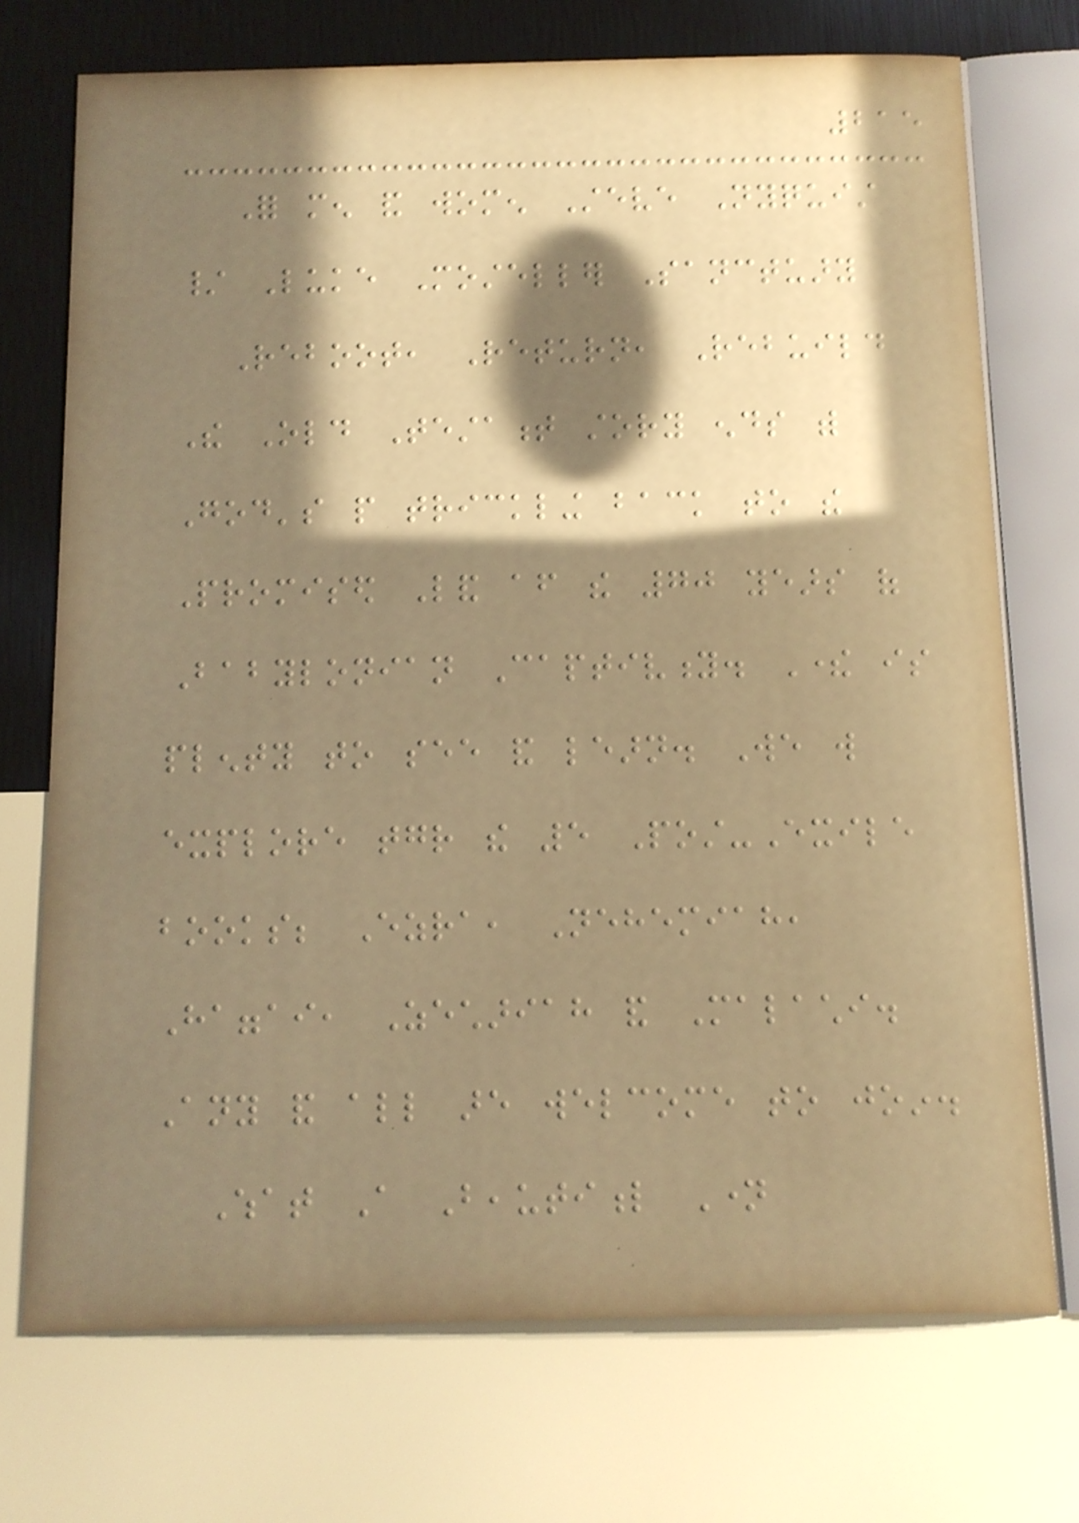215
For men and women Steve Nyquist
/ Luke Mosteller Sanctuary
Reboot, Return, Rebuild
The Old Testament story ends with
God's people trickling back to the
Promised Land after the 70 years of
Babylonian Captivity. There is
plenty to see and learn. We will
explore together the 5 Post-Exile
books; Ezra, Nehemiah,
Haggai, Zechariah and Malachi.
Any and all are welcome to join.
What A Beautiful Name
